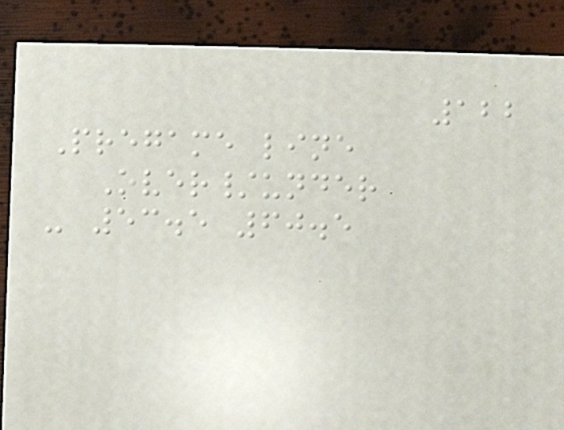122
Pregame line
Over/under
- 53.5 60.5
